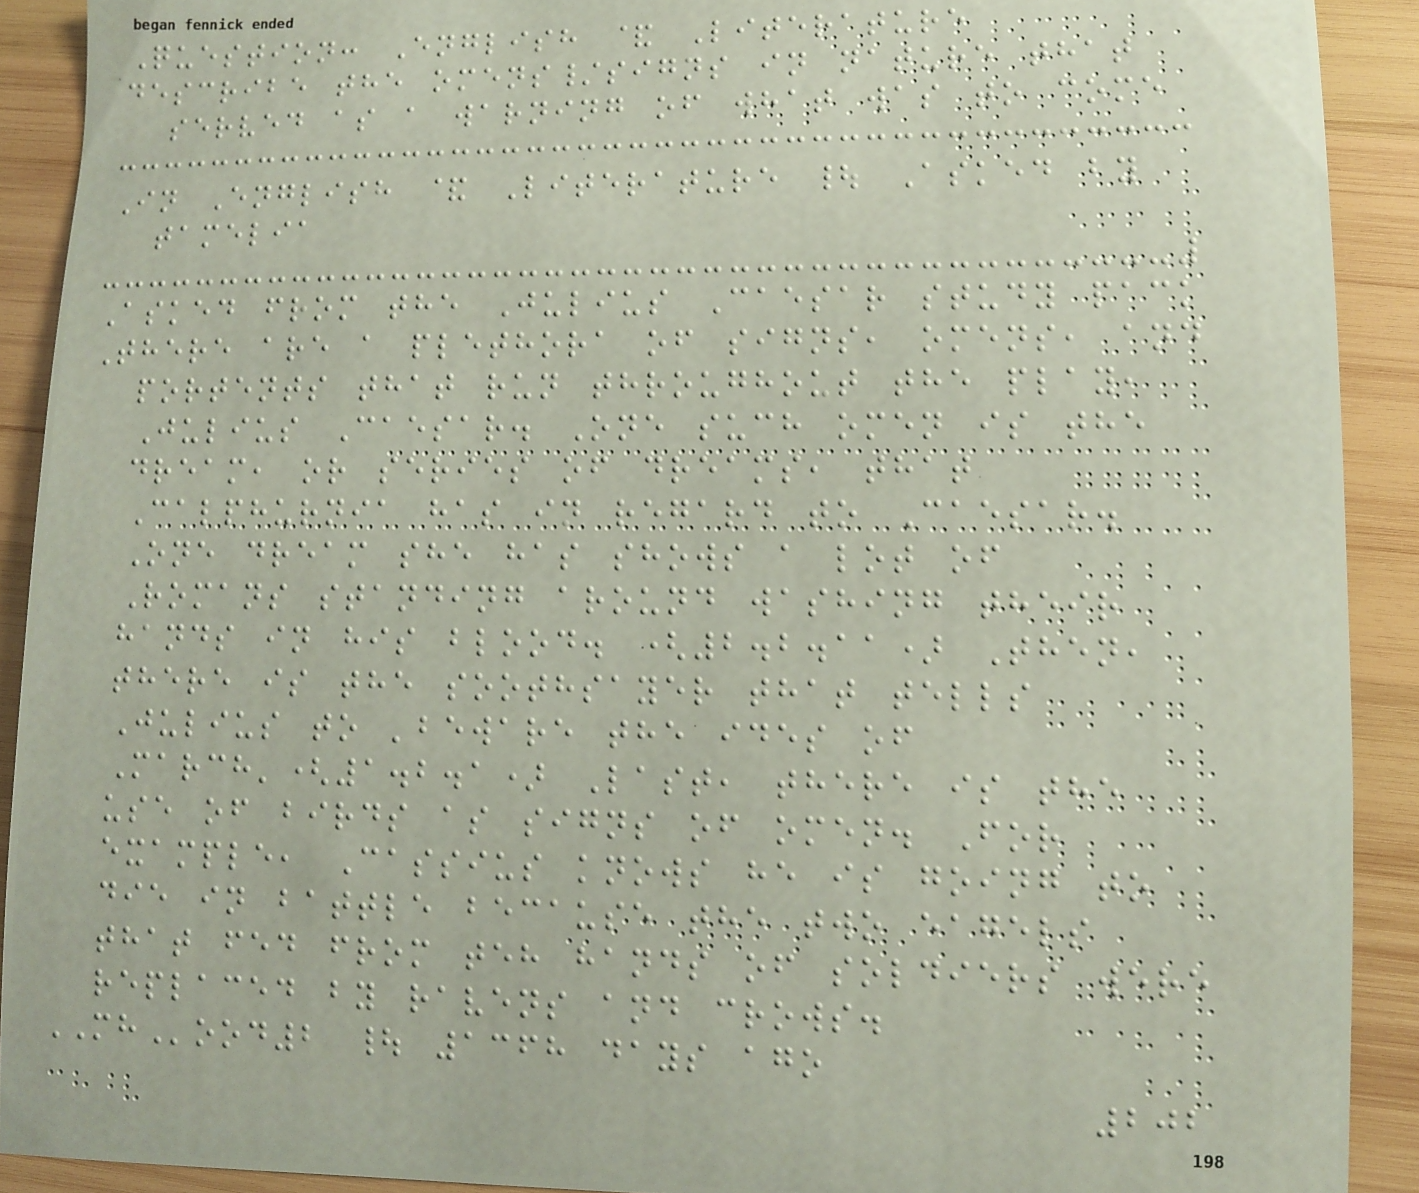Question: English & Literature
describe the omens/signs in nature that
served as a warning of what was to come
In English & Literature | Asked by
tamelia
Asked from the Julius Caesar study pack
There are a plethora of signs, omens, and
portents that run throughout the play,
Julius Caesar. One such omen is the
dream, or series of dreams, that
Calphurnia has in regard to Caesar.
One dream she has shows a lot of
Romans standing around washing their
hands in his blood. (2.2.11) Then,
there is the soothsayer that tells
Julius to 'beware the ides of
March'(1.2.1) Last, there is the
use of birds as signs of omen. For
example, Cassius knows he is going to
die in battle because the two eagels
that fed from teh hands of soldiers were
replaced by ravens and crows.
MHood2 | 1368 days ago
202
